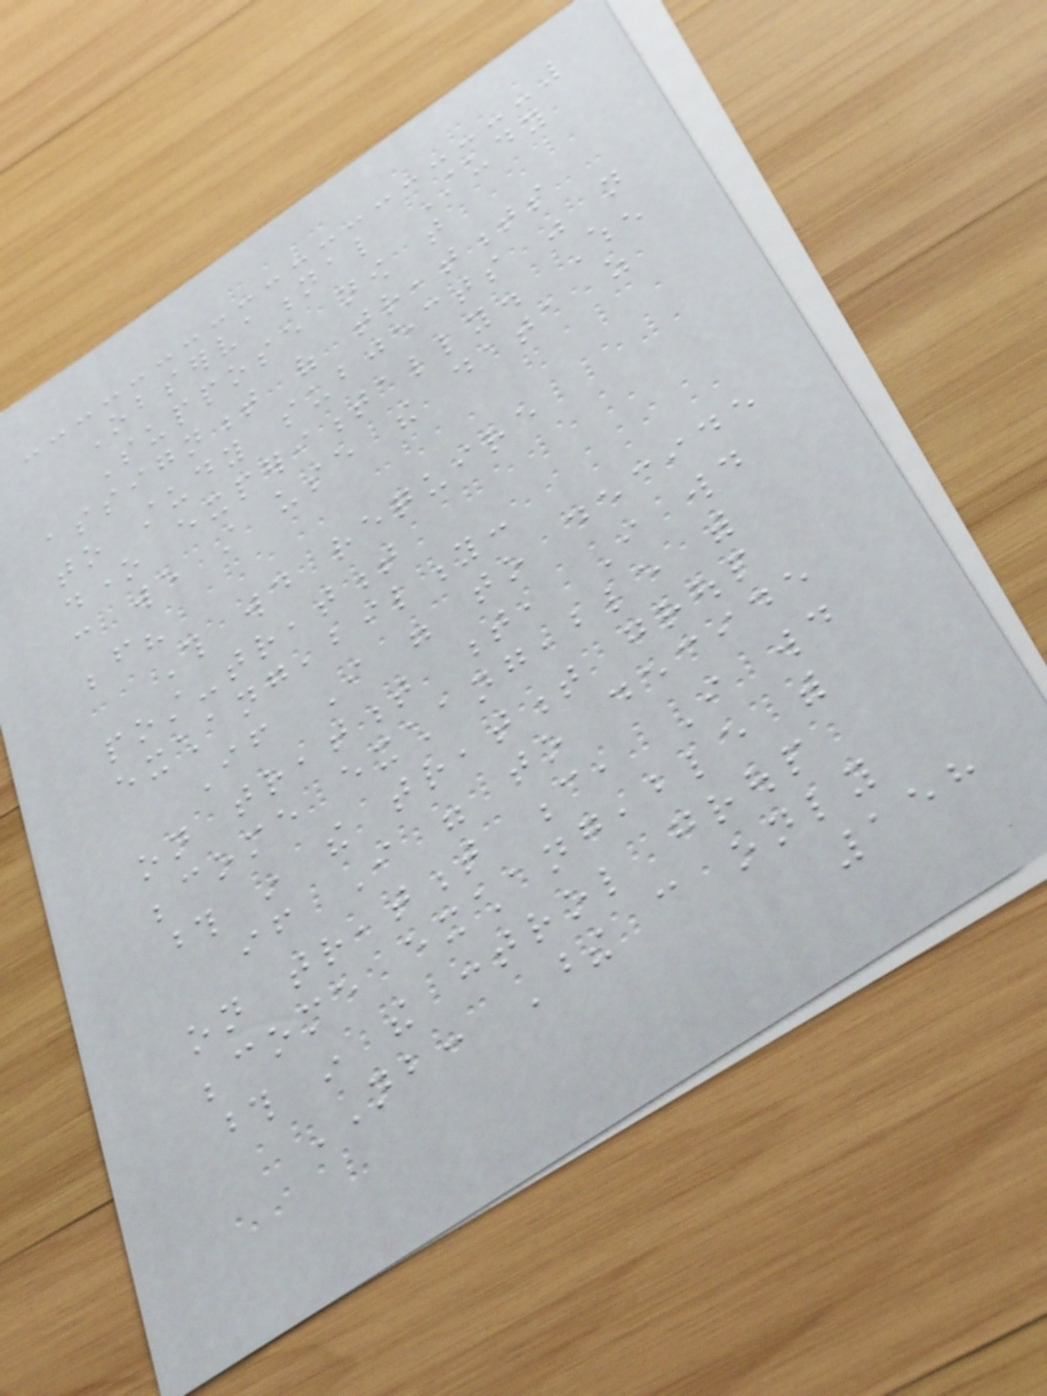Observational Study
Suppose now that
assignment of treatments
to study subjects was not
done experimentally. When
can we still use the data as
before?
This would require
post-treatment
exchangeability:
If I were to decide
on treatment t, I would
become exchangeable with
those in the treatment group
if I were to decide
on treatment c, I would
become exchangeable with
those in the control group
NB: These can only
158
